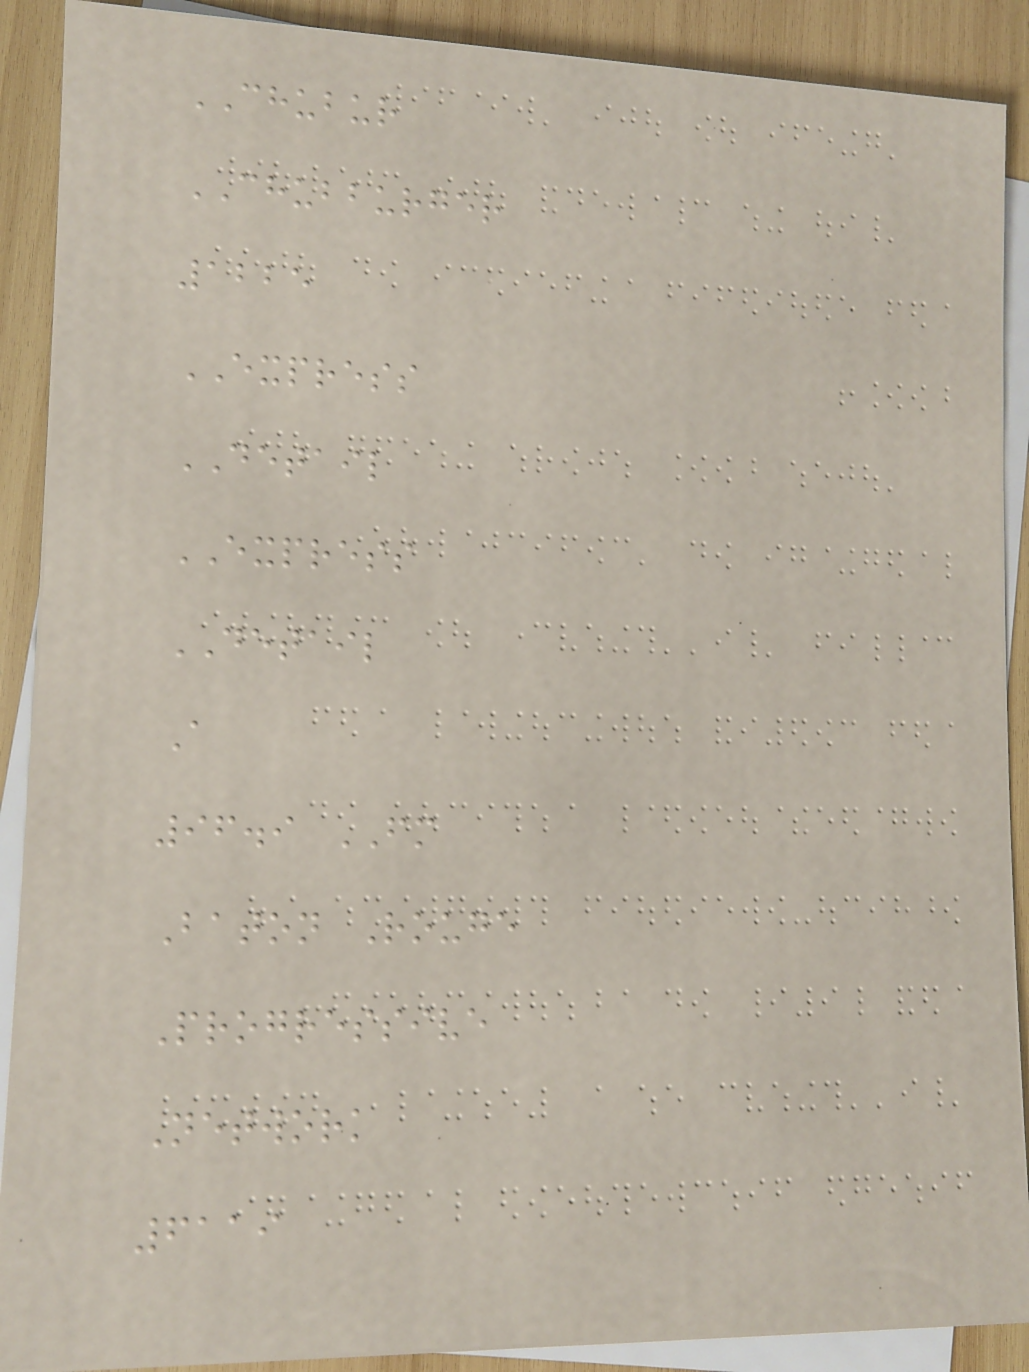CHUBUR
CHUBBURGER
1225
EXPRESS
DETAIL
EXPRESS
DETAIL
A
96.9 FM
Baton Rouge
Progressive
Network
6119
